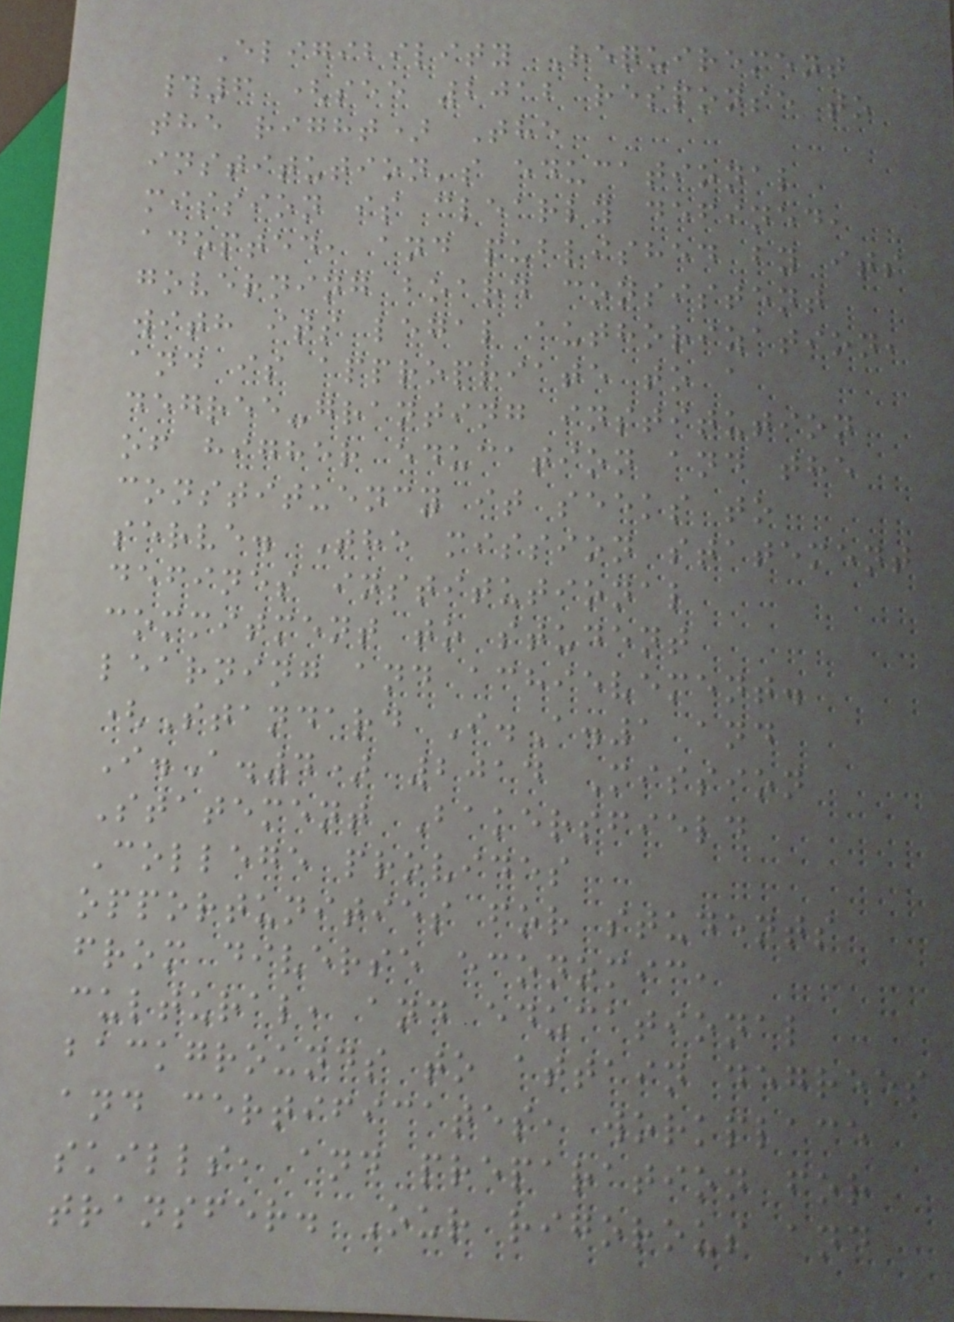Eligibility Requirement
#6 (see 2012 response to
the right) The
institution's educational
mission is clearly defined,
adopted, and published by its
governing board consistent
with its legal authorization,
and is appropriate to a
degree-granting institution
of higher education and the
constituency it seeks to
serve. The mission statement
defines institutional
commitment to student
learning and achievement.
(Standard I.A.1 and
I.A.4) 2014 Mission
Statement Bakersfield
College provides
opportunities for students
from diverse economic,
cultural, and educational
backgrounds to attain degrees
and certificates, workplace
skills, and preparation for
transfer. Our rigorous and
